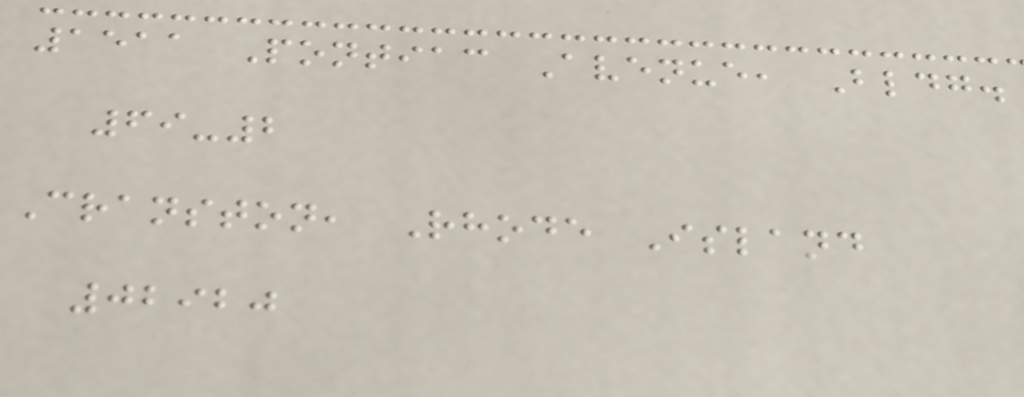1511 Pontiac Avenue, Bldg.
69-2
Cranston, Rhode Island
02920
